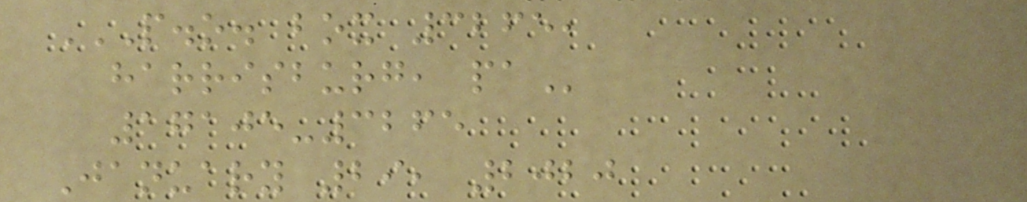P.O. BOX 3265,
HARRISBURG, PA
17105-3265
January 29, 2020
